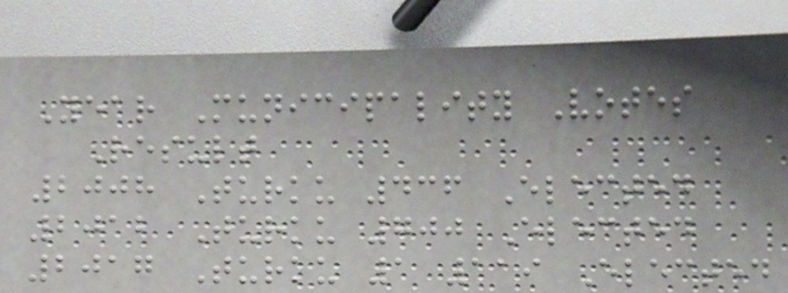Year Municipality Votes
Result
2008 Turku 436 Elected
2012 Turku 700 Elected
2017 Turku 1 119 Elected
